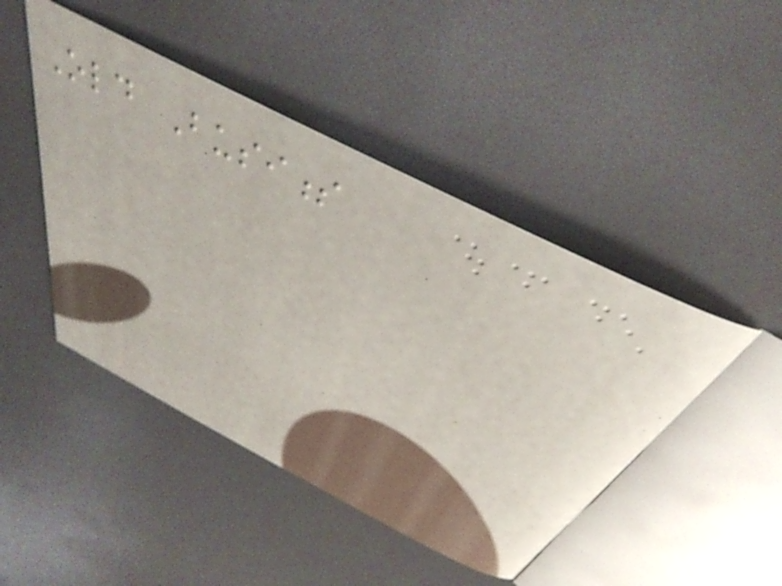Old Business
